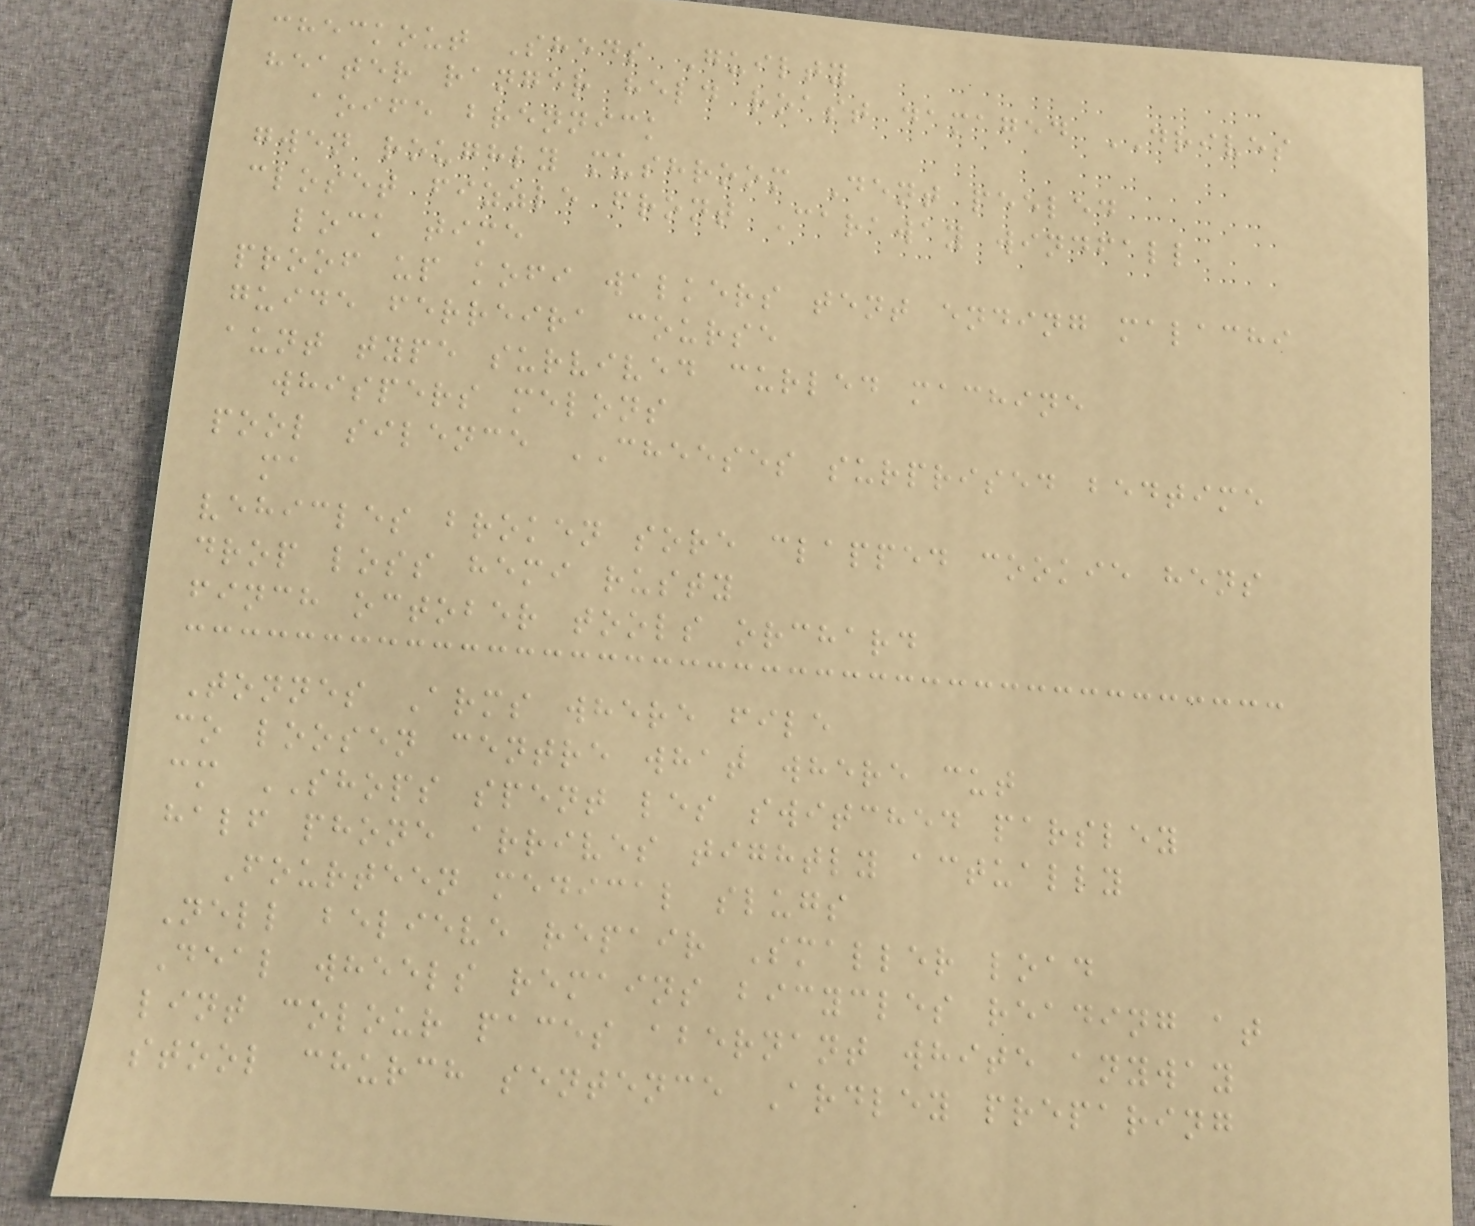checkout Sheds Guilty
heater ranger held roast damaged DRIVES
aoife brennick
gwen roughly mushroom Dent peeled
closet fizzle front Caraway windfall
lock time
proof up kofi walkers tent ending malachi
guide ferreira course
aunt type survived curled machine
whispers melons
pool silence CHEESES surprised bedtime
ma
vehicles broken sore clapped cookie hens
drop loss hemi rusty
finch october tools orchard
Tonnes Arms where file
co loosen centre what where cut
cm SHOPS spent les switched parsley
half phone arrives tightly actually
Fourteen medical slugs
Nell believe repair Smaller load
Deal wheels remains bicycles reading at
lint colour paces abernant white anyway
stool church sentence Ardley preparing
